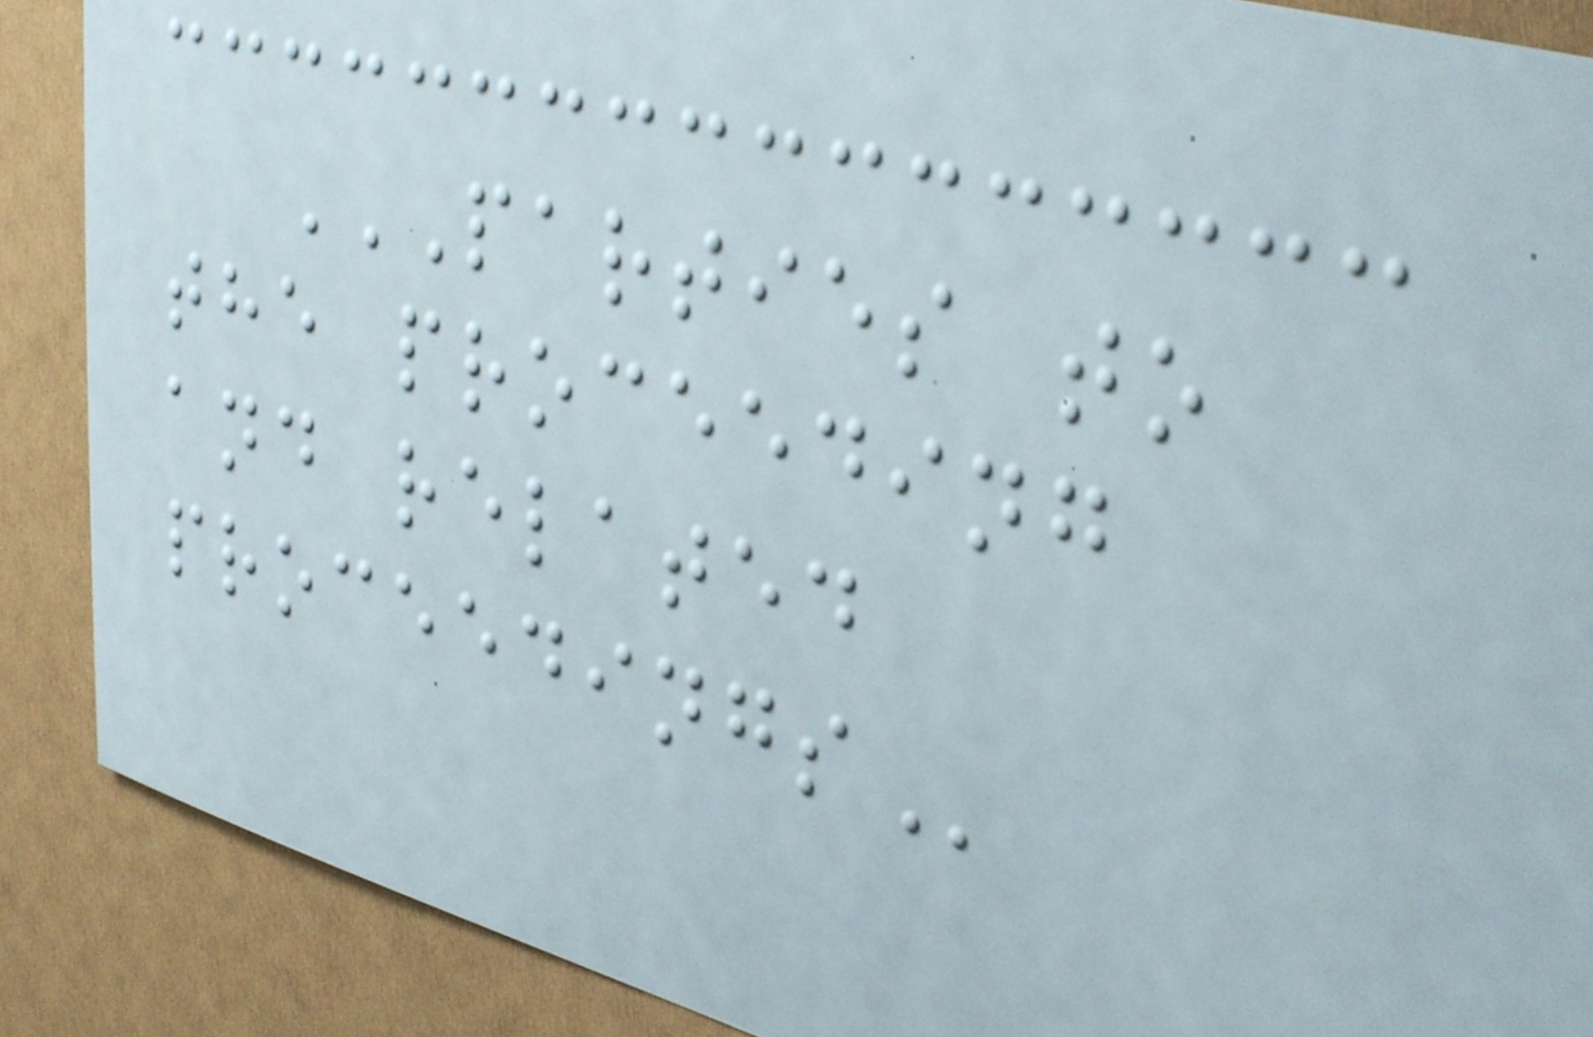PARTIES TO
THE PROCEEDING
AND RELATED
PROCEEDINGS
